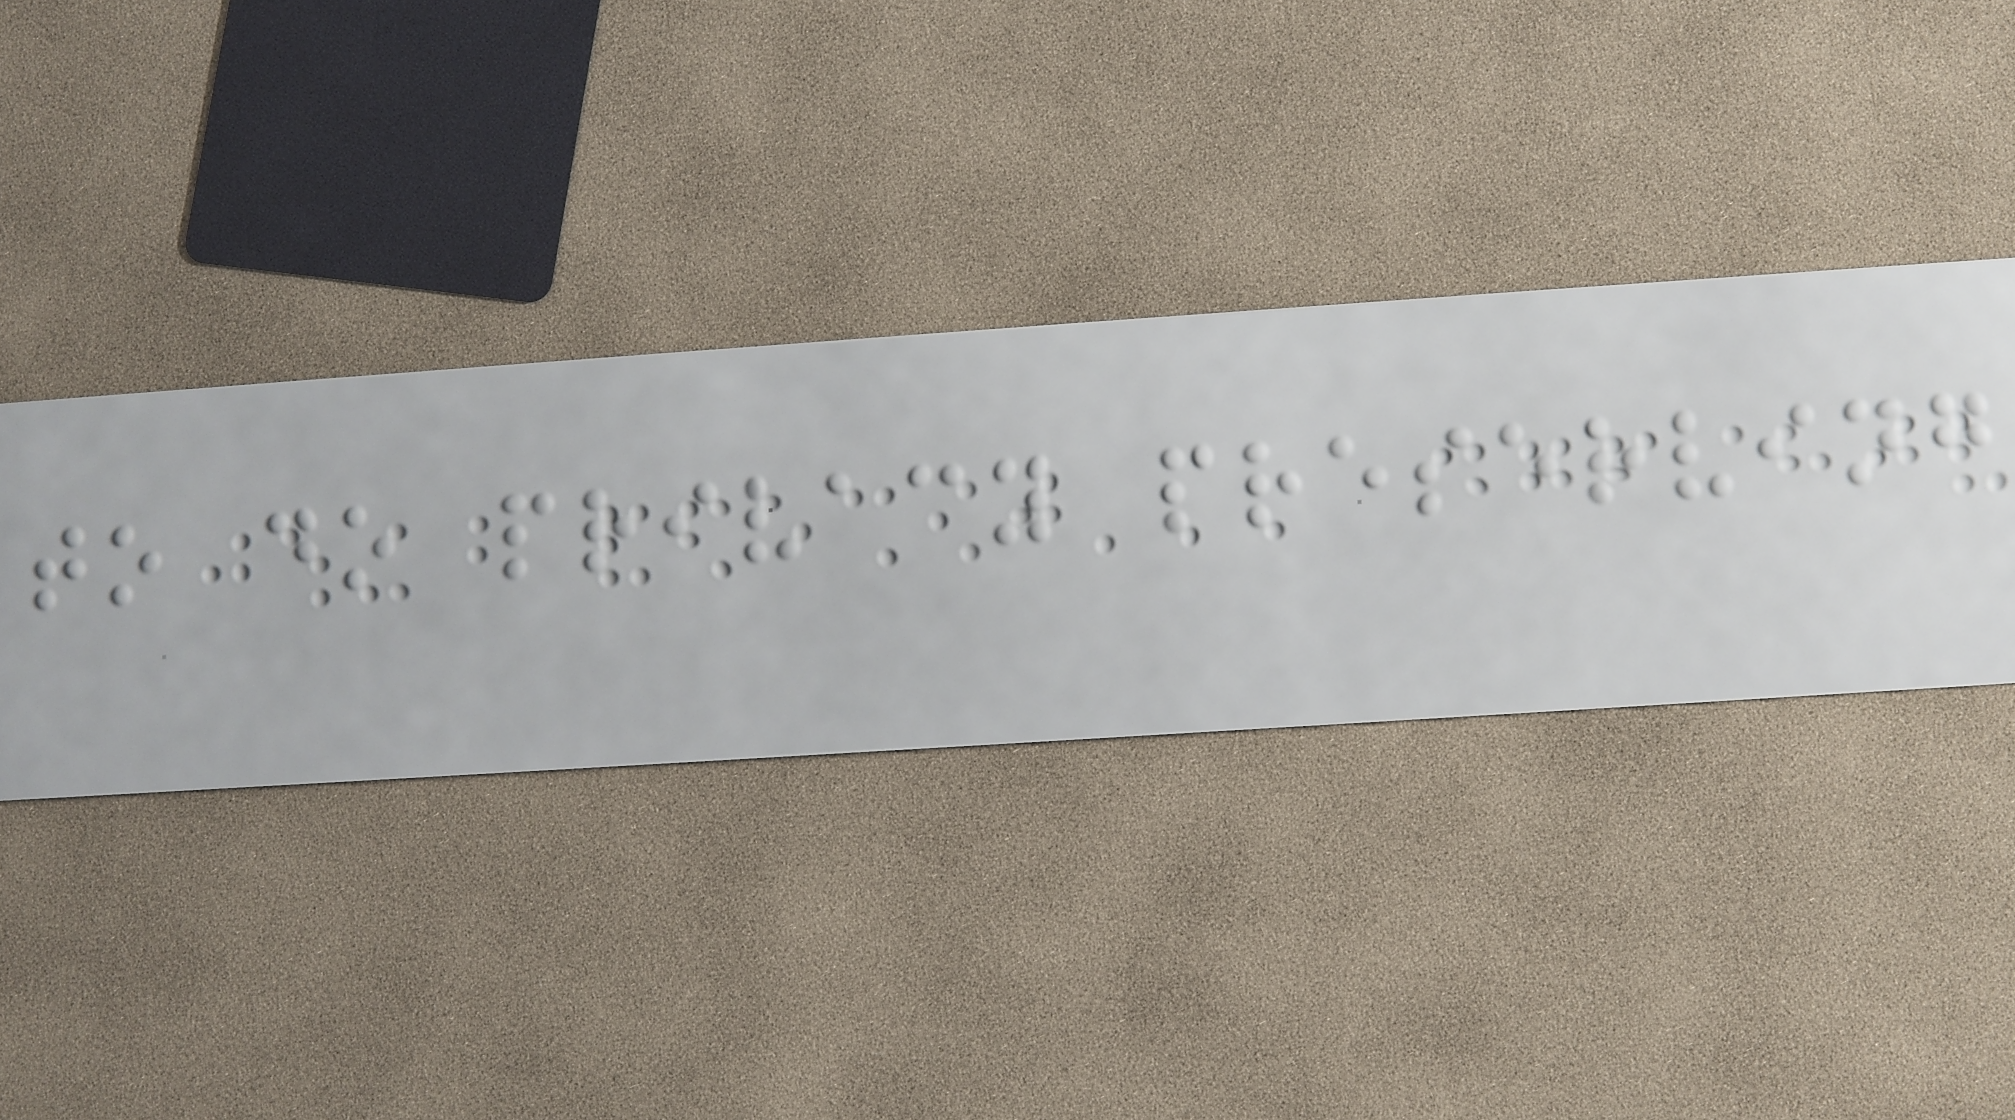to do privacy preserving
